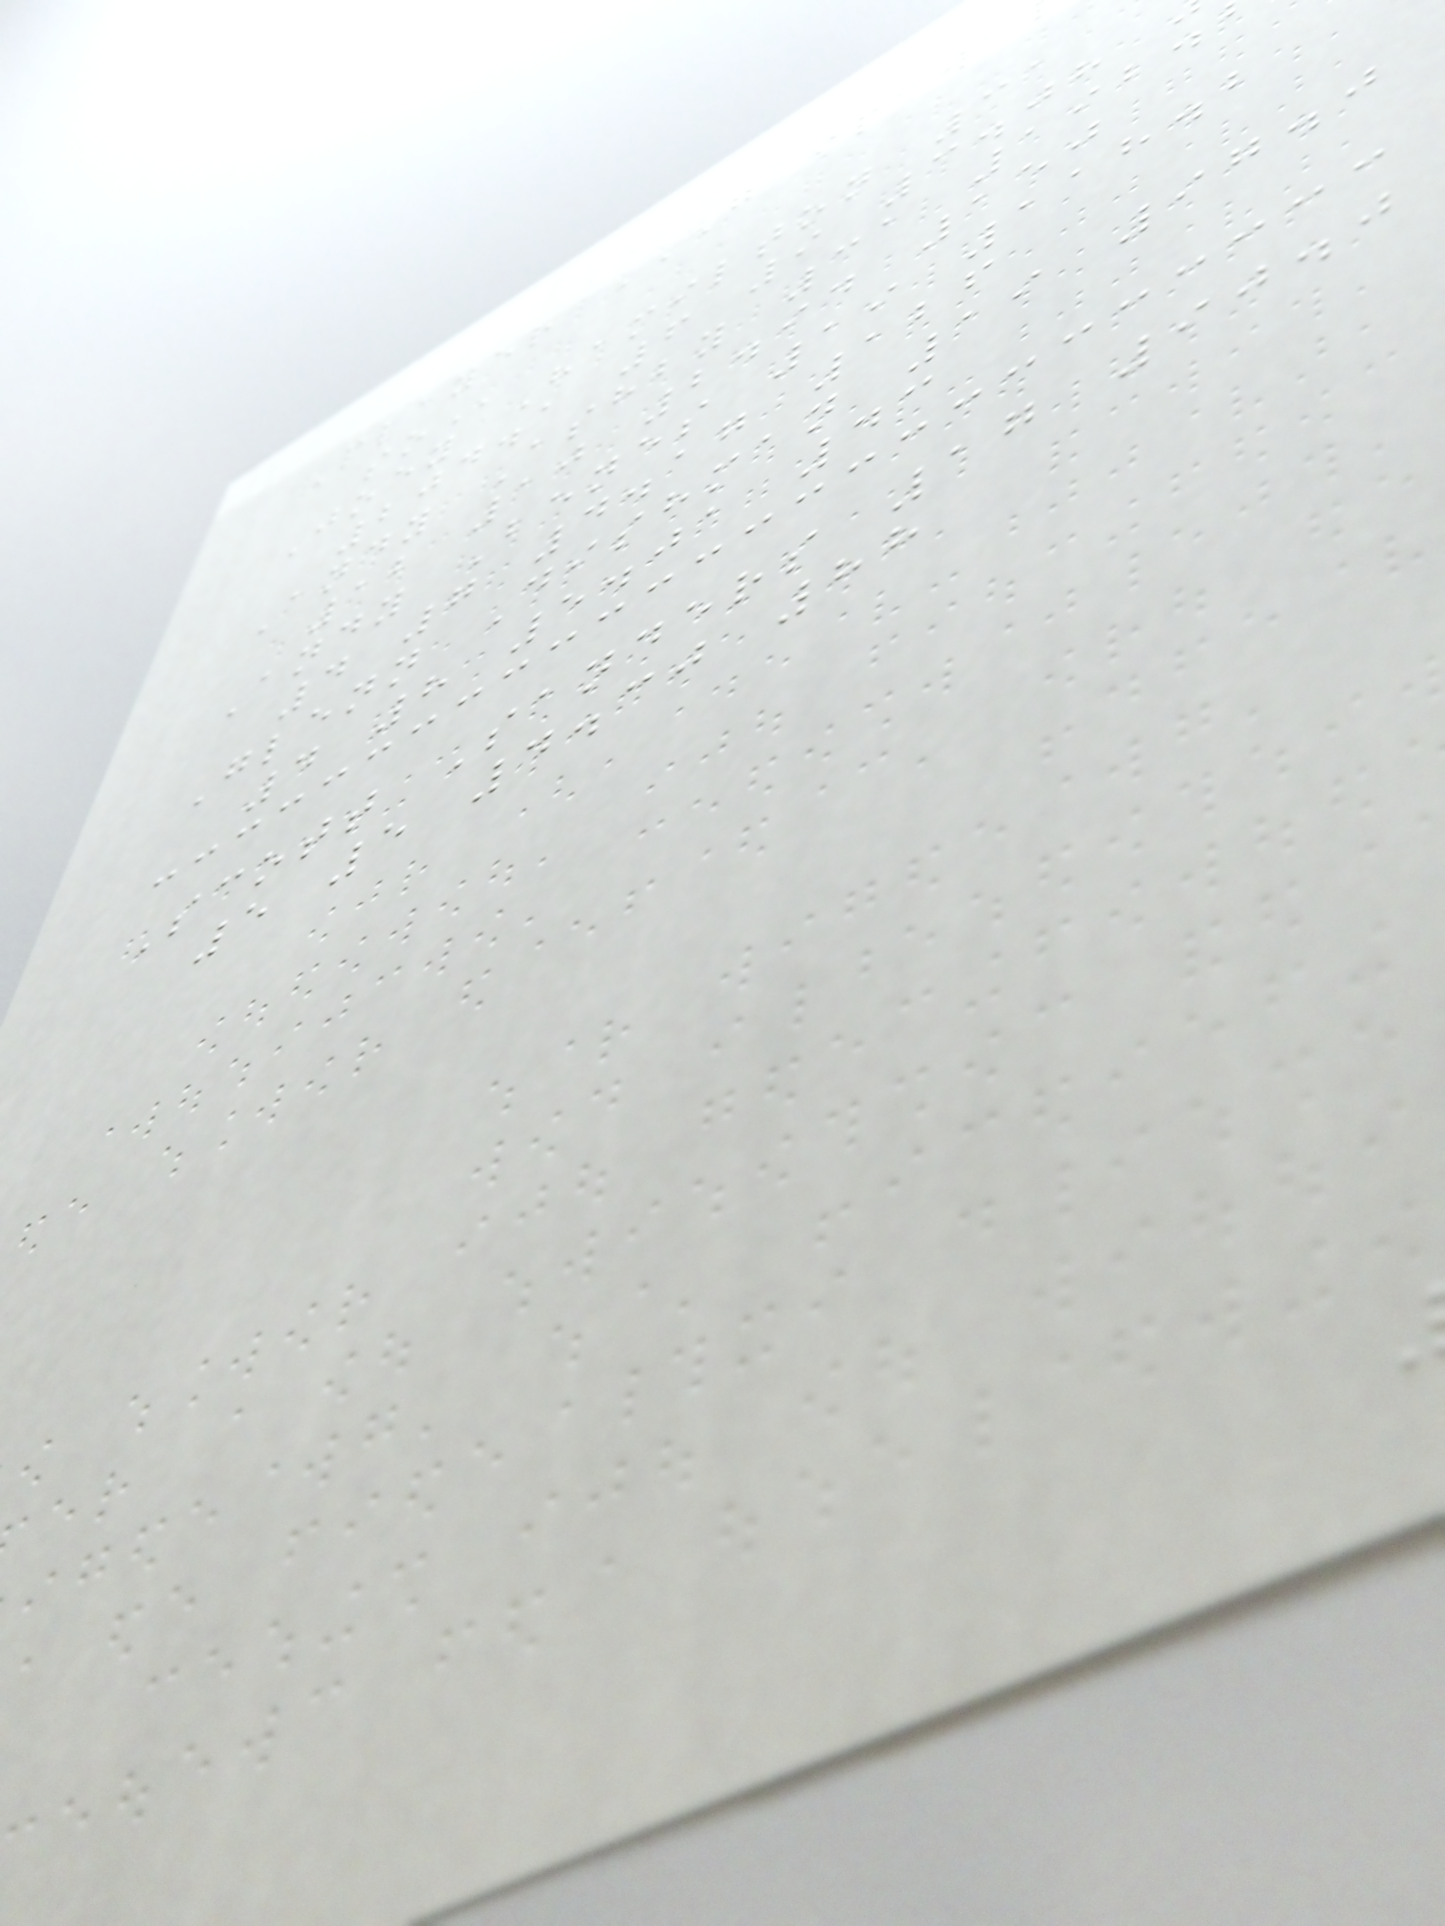Joey Hamilton 31
204.1 6 9 3.08
Andy Ashby 31 192.
12 10 2.94 150
Andy Benes 19 118.2
4 7 4.17 126
Glenn Dishman 19 97.0
4 8 5.01 43
Scott Sanders 17 90.0
5 5 4.30 88
